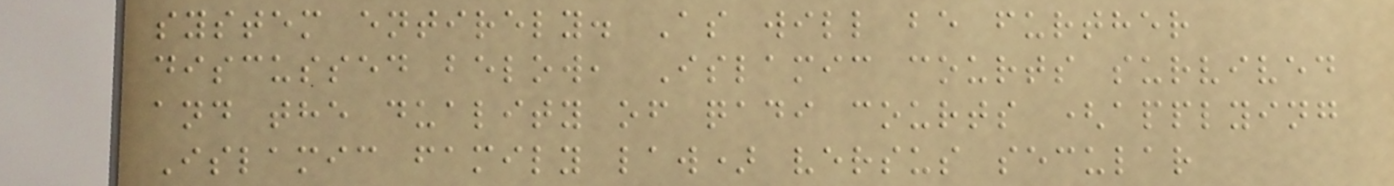system entirely. As will be further
discussed below, Islamic courts survived
and the duality of qadi courts (applying
Islamic family law) versus secular
